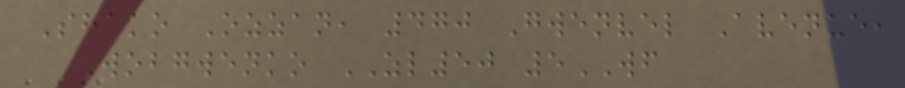Shako Ozzan, 470 Gwenvel Avenue,
Wobgwenko ZL50 5WF
